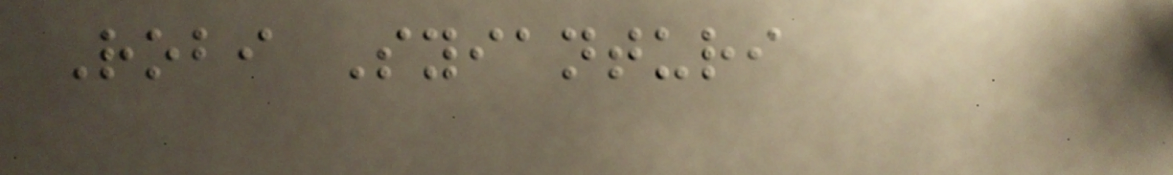Robi Syianturi
